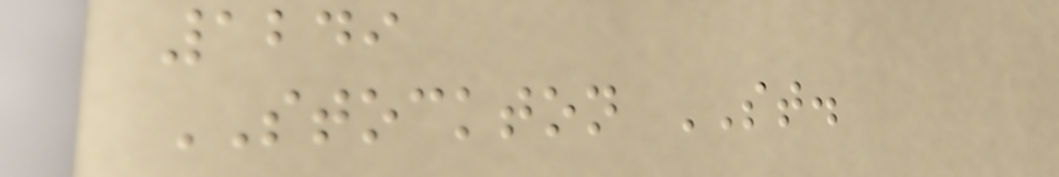1249
STOCKTON ST.
